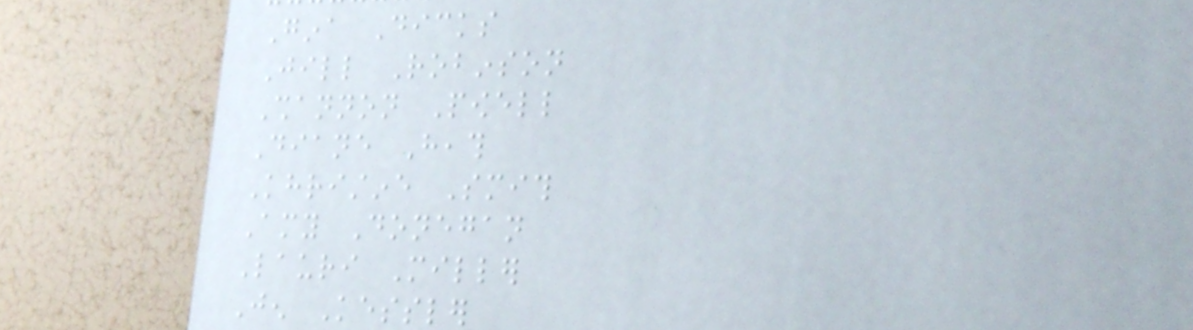Gina Dicks
Jill Robinson
Shannon Powell
Diane Heath
Khristine Smith
Amy Donegan
Lauri Miller
Jen Kessler
